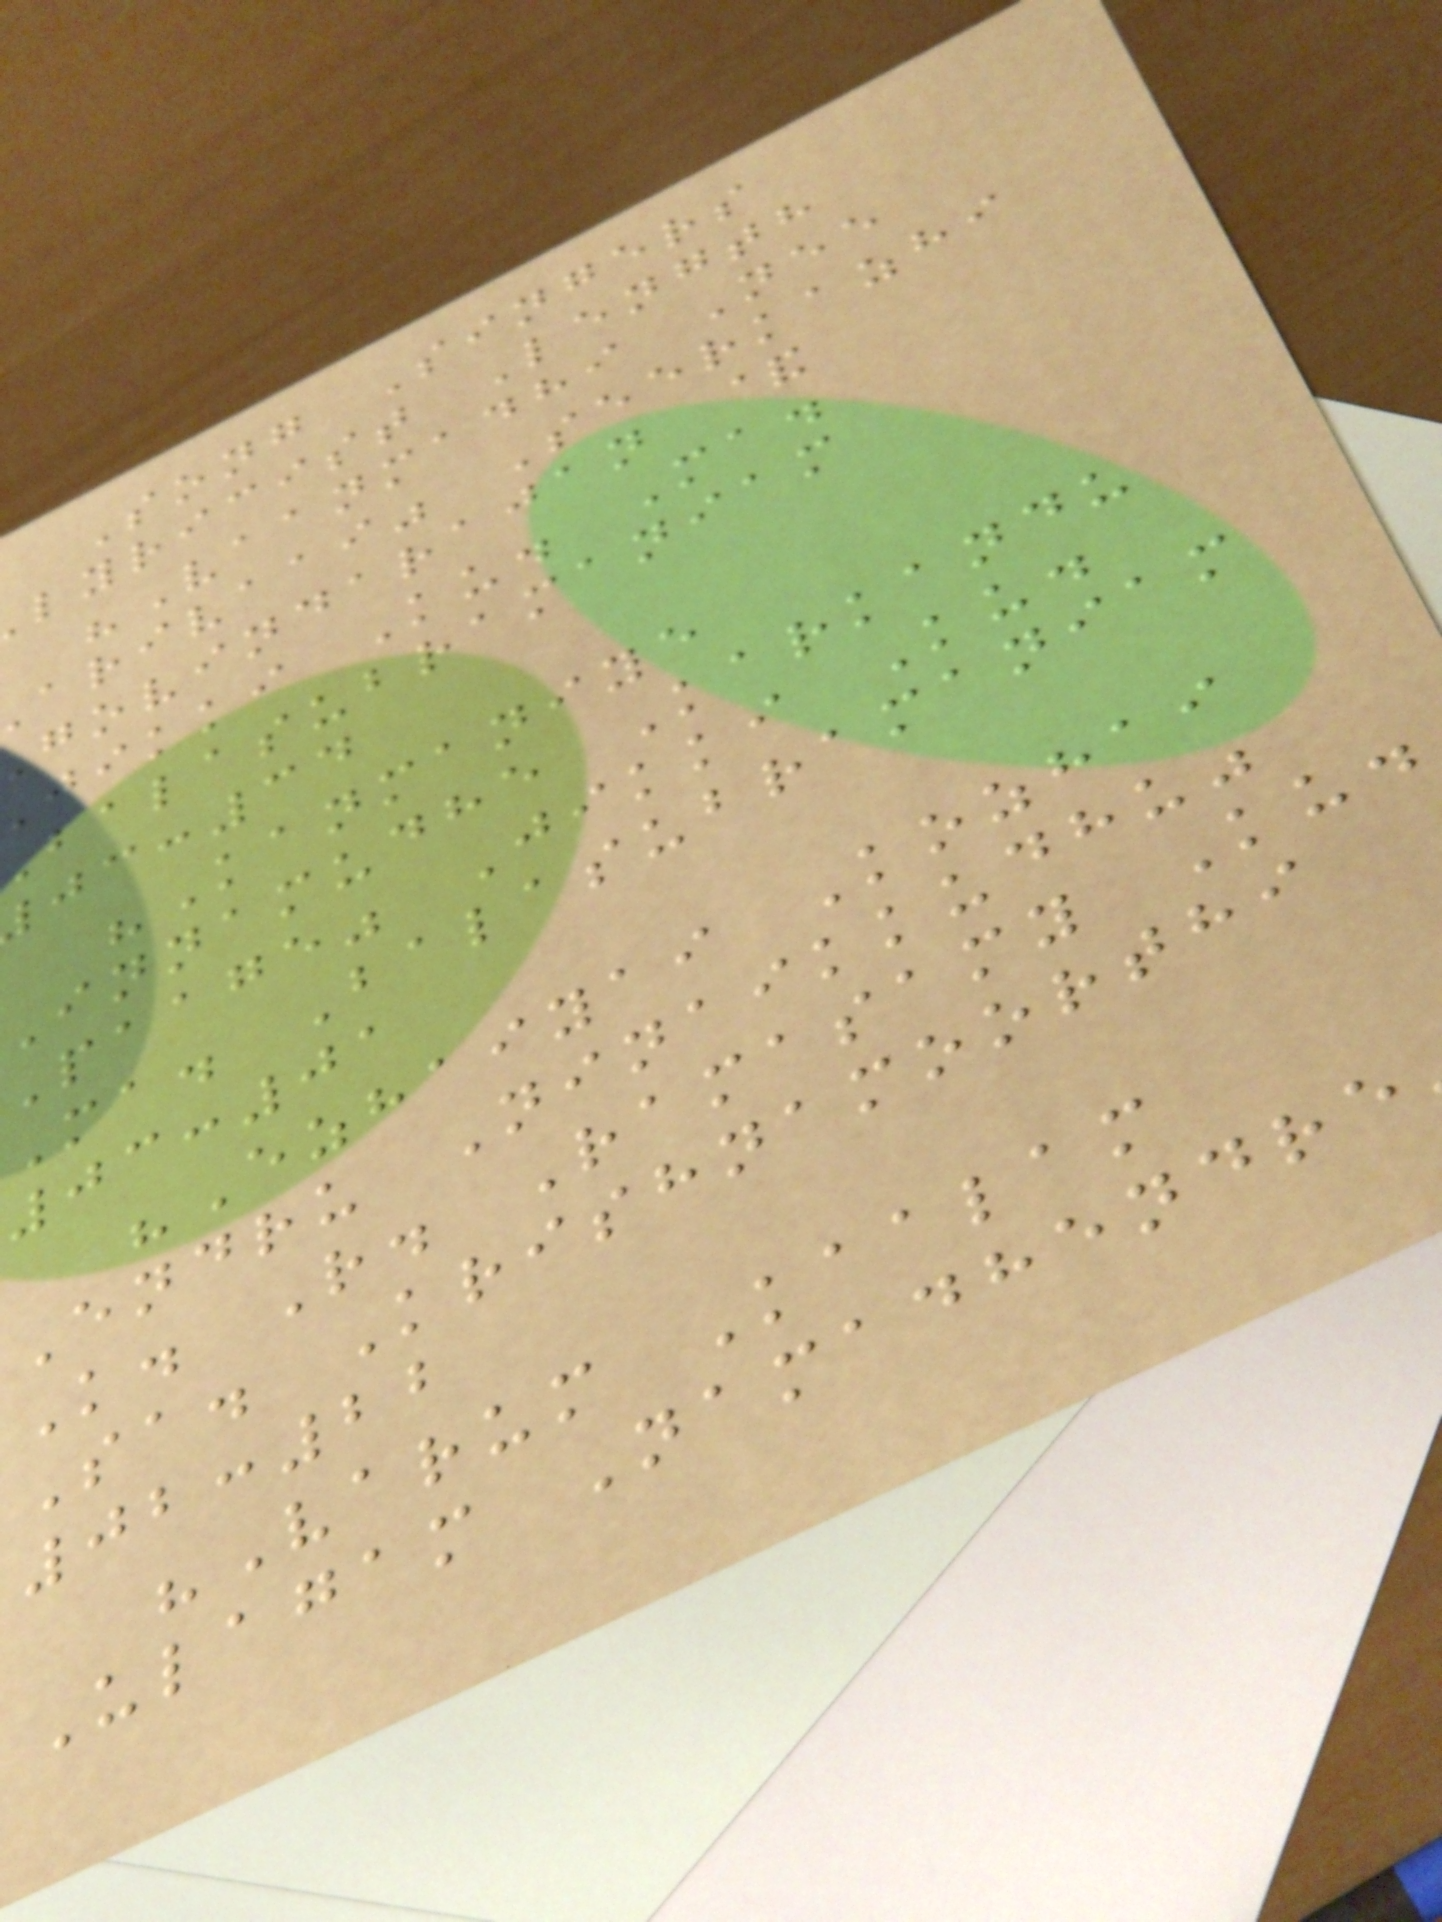Song Singers
lyricist Length
"Vaanmadhi Nee
arivaai" Seerkazhi
govindarajan &
jikki Ku. Ma.
balasubramaniam
:34
"Kanmaniye
Innamudhe Karkandu
Paage" Jikki Ku.
Ma. Balasubramaniam
03:01
"Ezhaiyai Kozhai
Endru Ninaikkudhu"
K. R. Ramasamy Ku.
Sa. Krishnamoorthi
02:22
"Varum Kaalam
Ulagam Namadhendre
